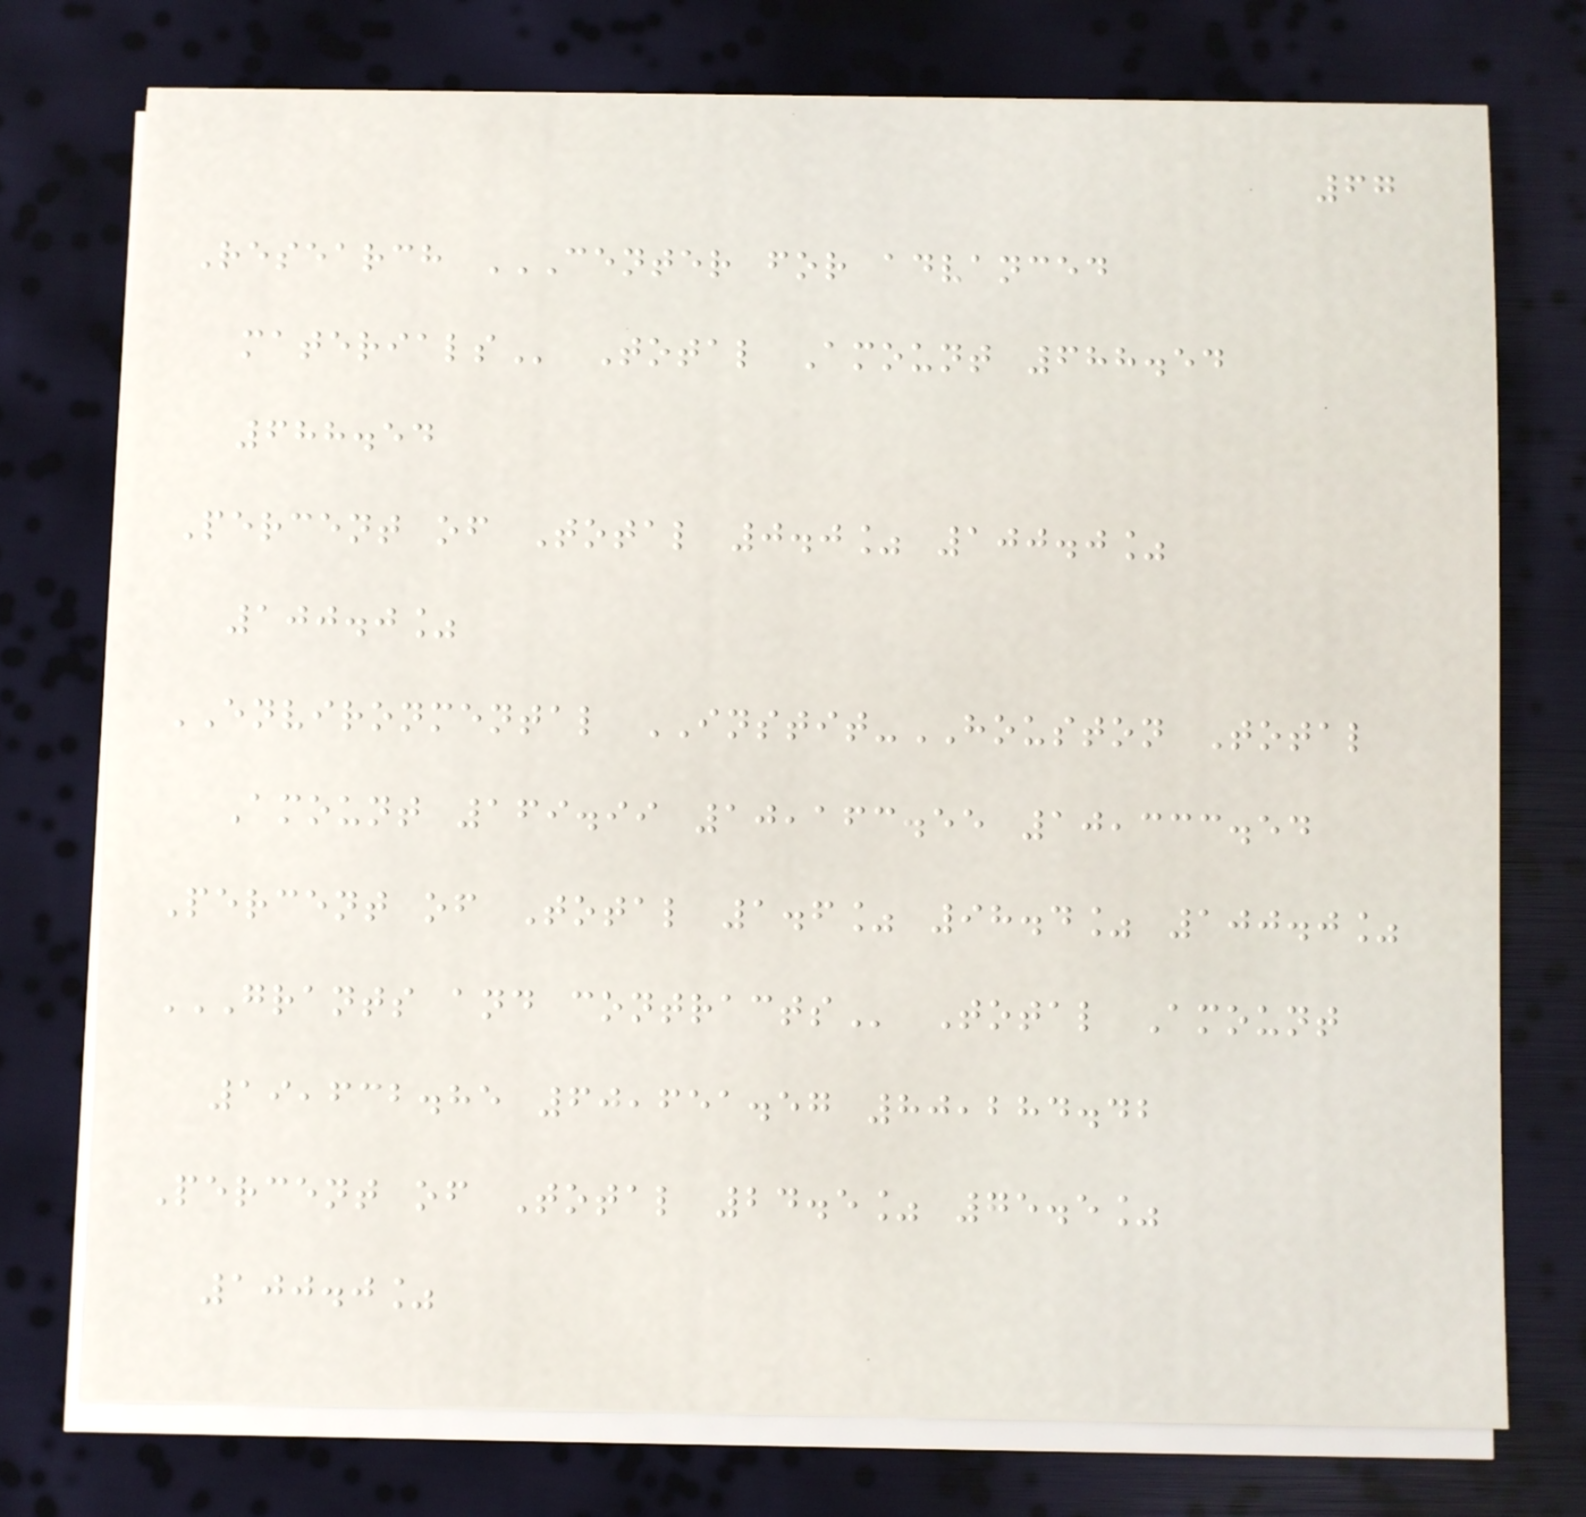67
Research CENTER FOR ADVANCED
MATERIALS Total Amount 688.54
688.54
Percent of Total 0.0% 100.0%
100.0%
ENVIRONMENTAL INSTIT-HOUSTON Total
Amount 169.99 10,163.55 10,333.54
Percent of Total 1.6% 98.4% 100.0%
GRANTS AND CONTRACTS Total Amount
19,632.85 60,651.57 80,284.42
Percent of Total 24.5% 75.5%
100.0%
